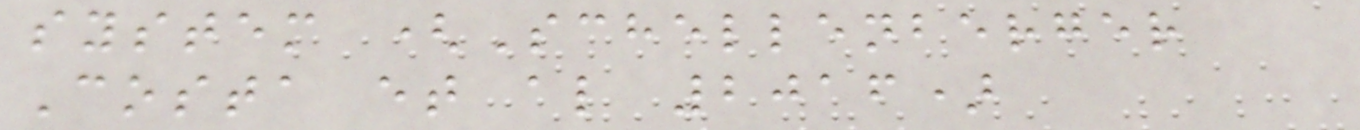system (Schellenberger
Costa et al 2016)
